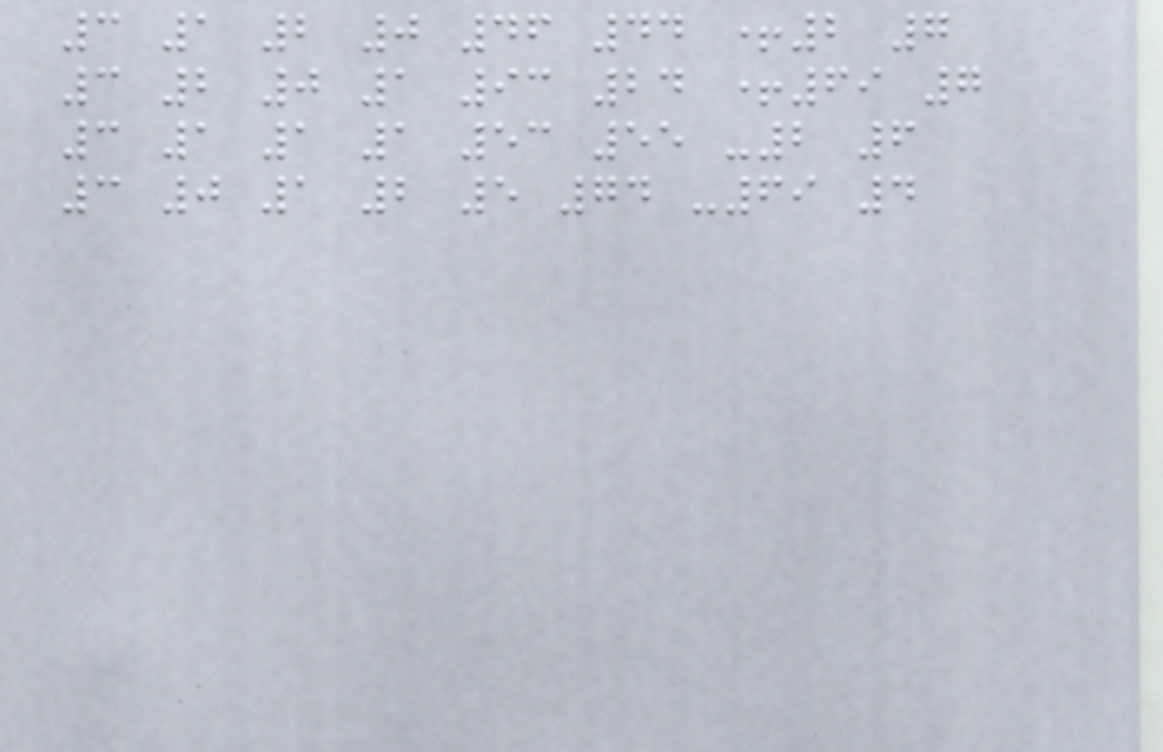3 1 2 0 46 44 +2 7
3 2 0 1 93 24 +69 7
3 1 1 1 53 55 -2 6
3 0 1 2 5 74 -69 4
